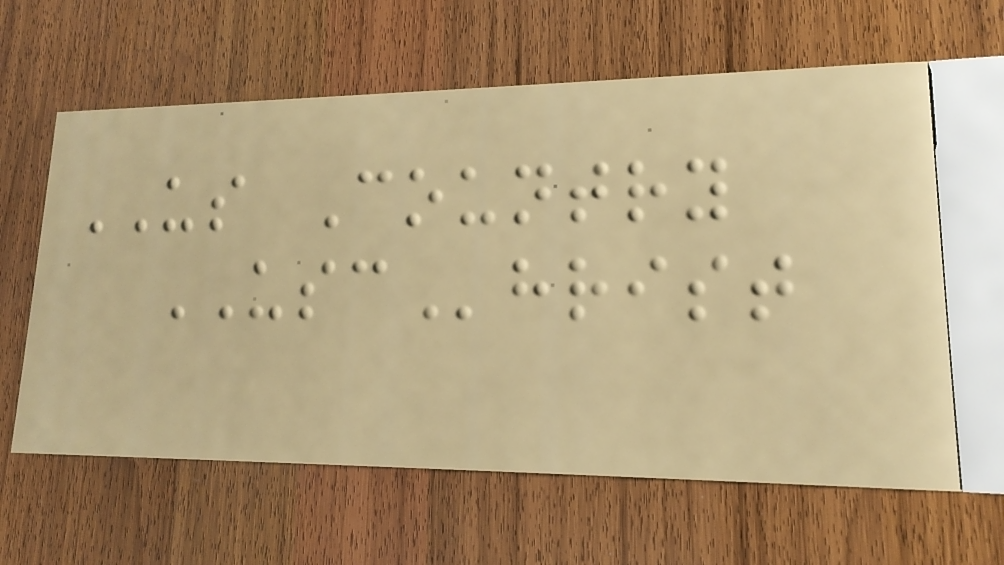US Country
USChrist
